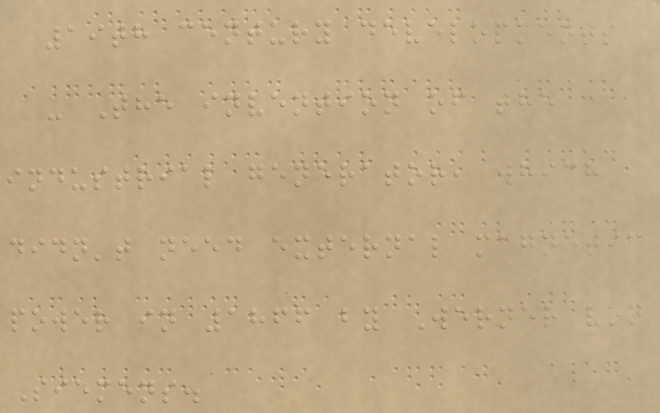19th century developments
- The invention of the
industrial generator, which
didn't need external magnetic
power in 1866 by Werner von
Siemens.
